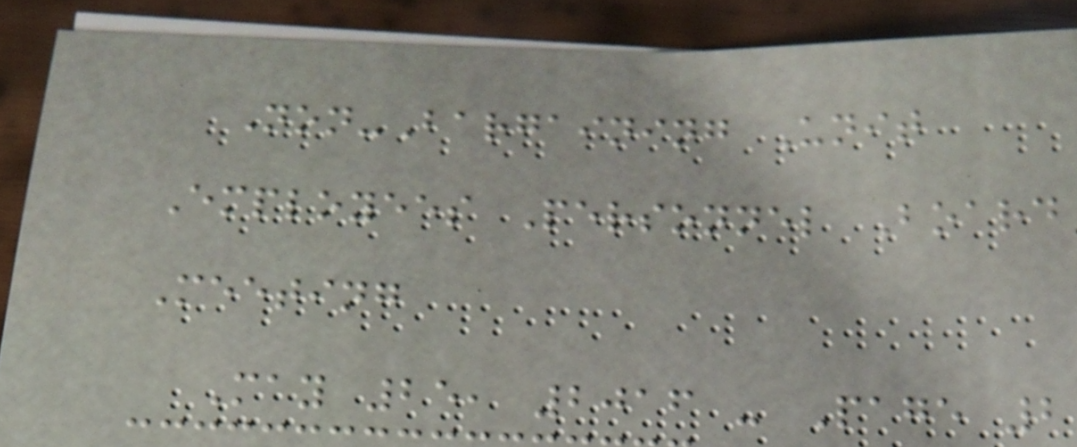Non-Bargaining Unit
Employees Personnel Board
Meeting
May 25, 2016 - Page 2
